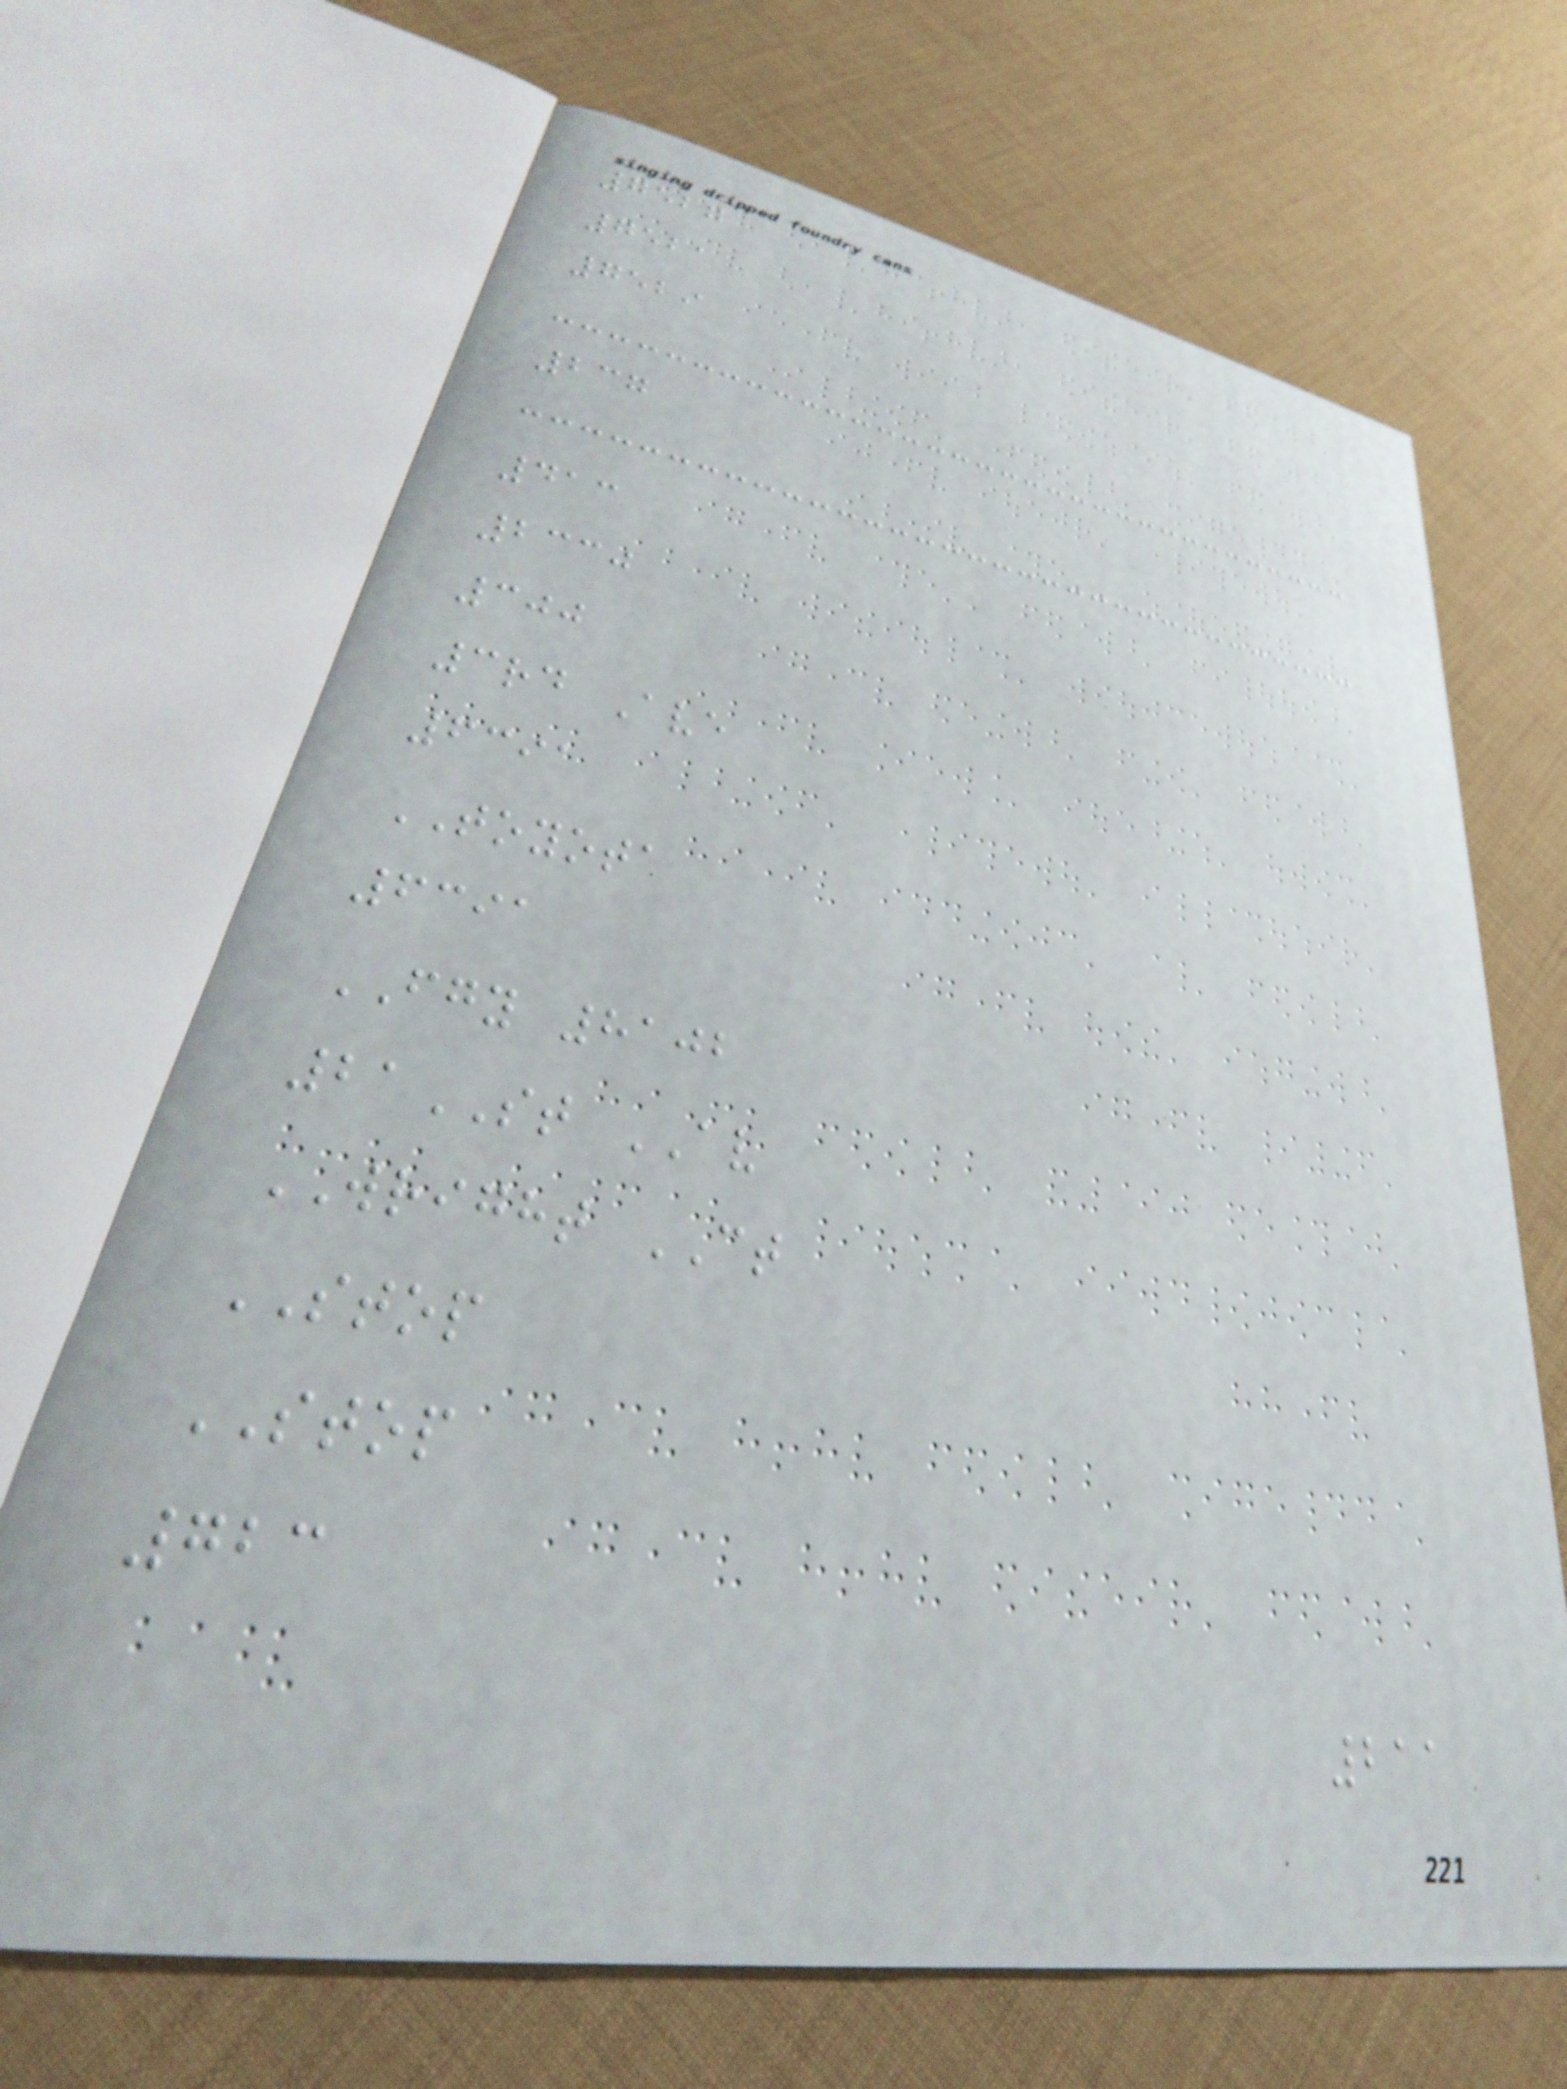7527
7521
7529
237
413
2330
300
3rd Ave
6391
TOYOTA
6391
FGY 8102
21ST AV
WRIGHT CT
STOP
STOP
723
211
